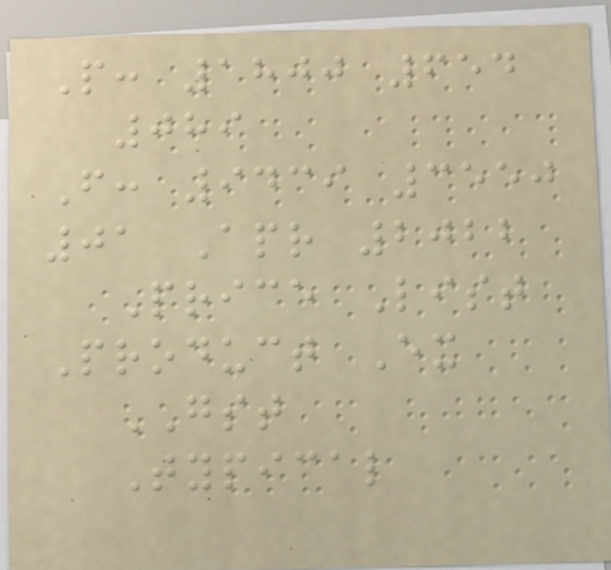P: 1800 654
089
F: 9439 3550
01 Apr 2022
Price List
Product Ex
GST
Typical
